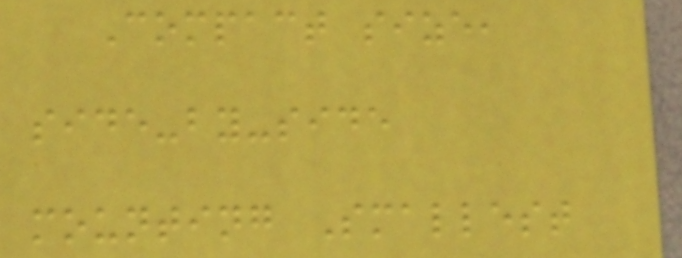Compact size,
side-by-side
mounting Smallest
